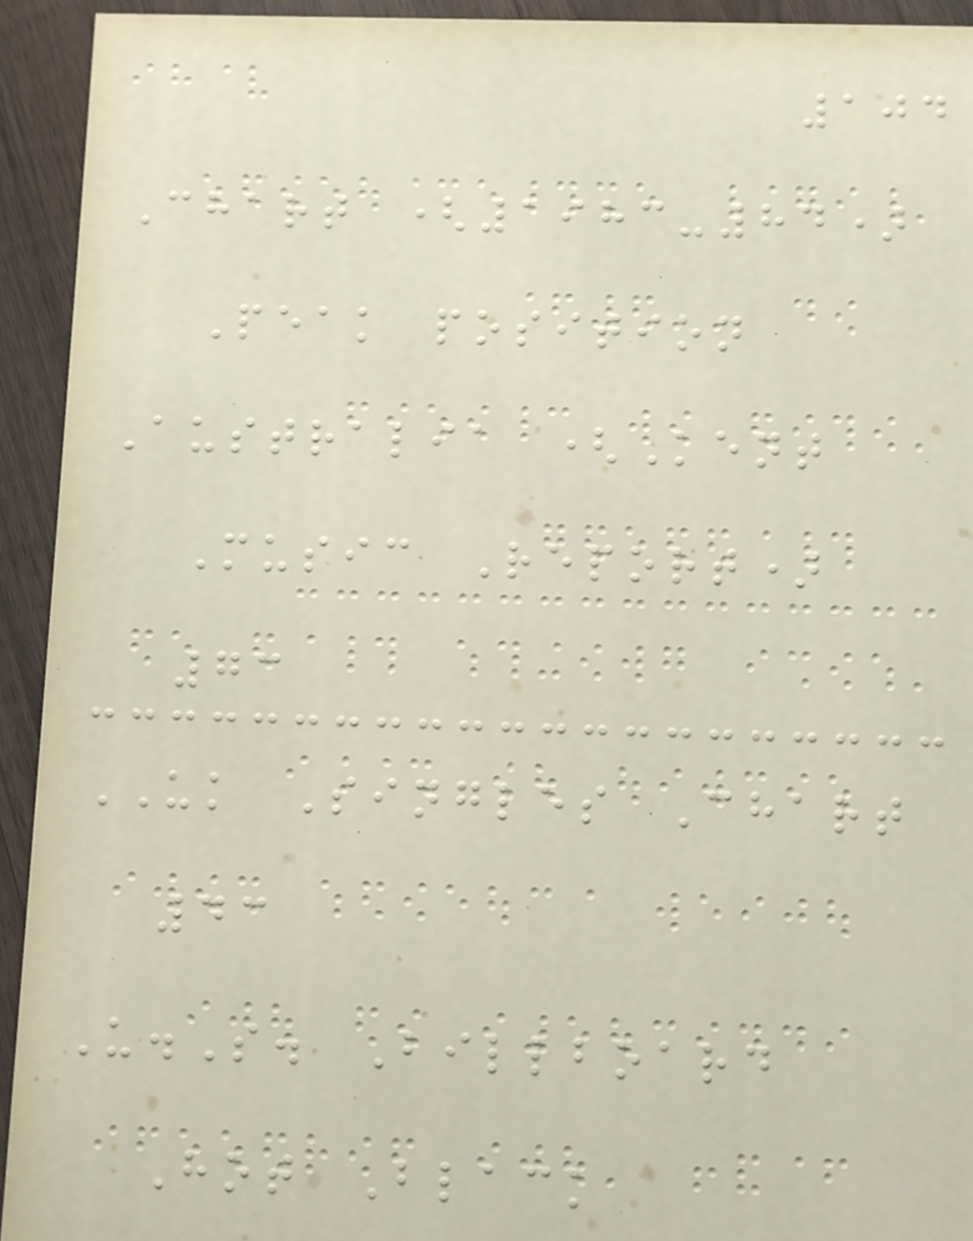104
Chart (1983-84)
Peak position
Australia (Kent
Music Report)
73
UK Singles Chart
43
U.S. Billboard
Hot Black
